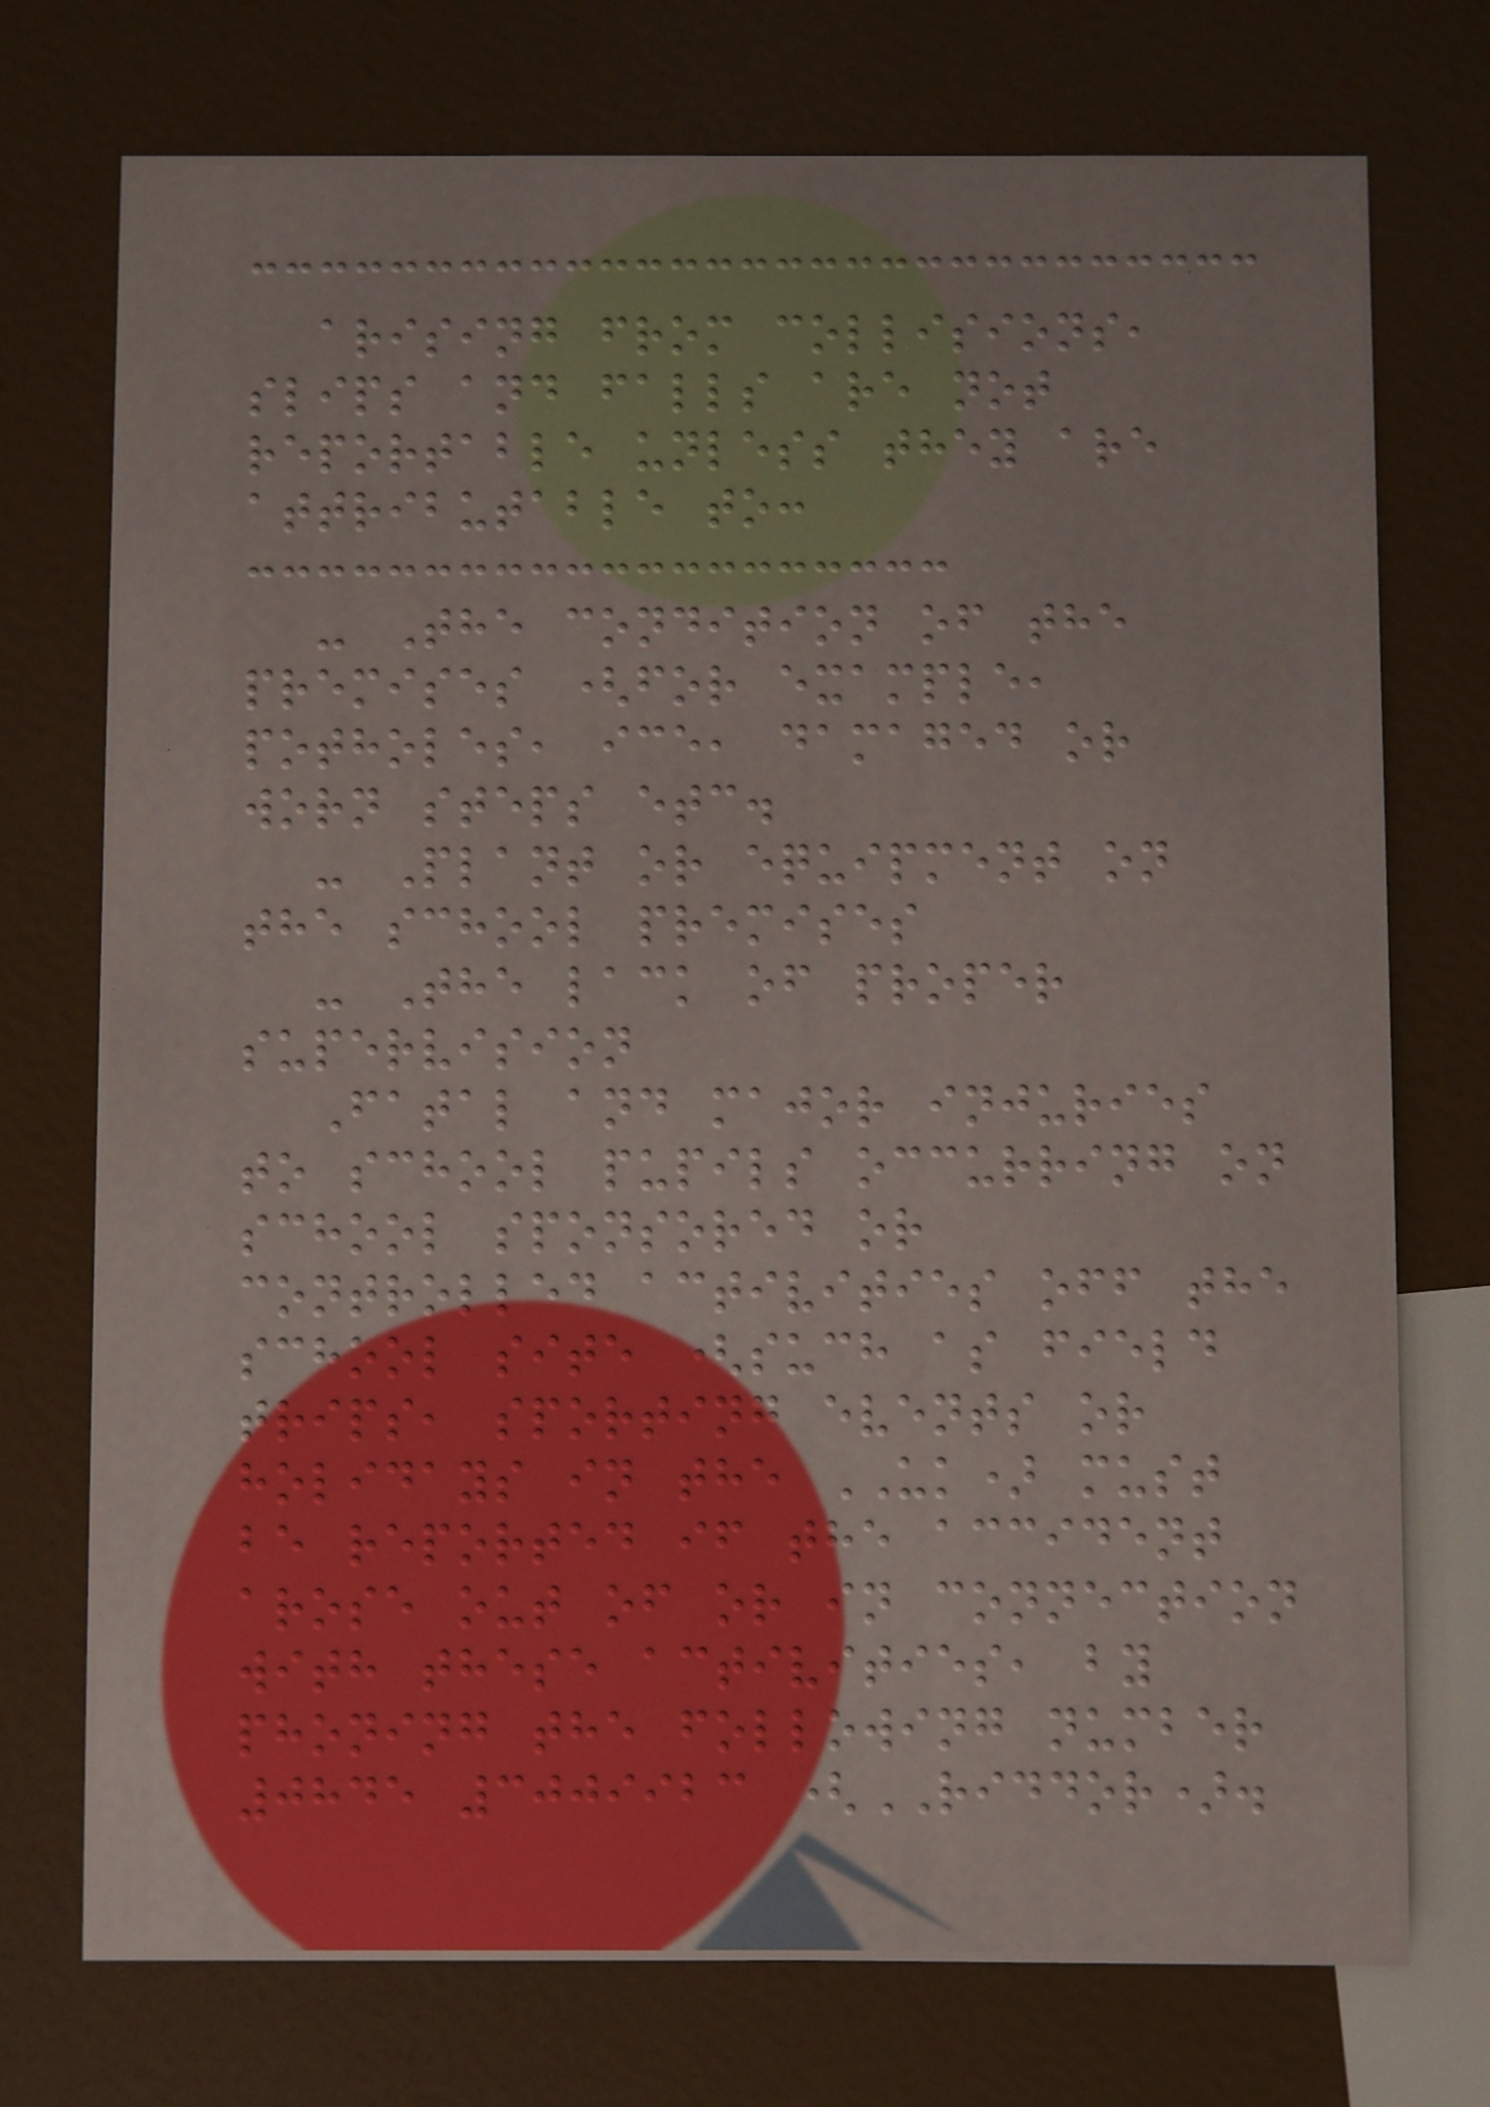arising from collisions,
slips and falls are not
reportable unless they are
attributable to:
- The condition of the
premises (for example,
potholes, ice, damaged or
worn steps etc.
- Plant or equipment on
the school premises
- The lack of proper
supervision
Fatal and major injuries
to school pupils occurring on
school sponsored or
controlled activities off the
school site (such as field
trips, sporting events or
holidays in the UK) must
be reported if the accident
arose out of or in connection
with these activities, by
phoning the following number
0845 3009923 (RIDDOR).
